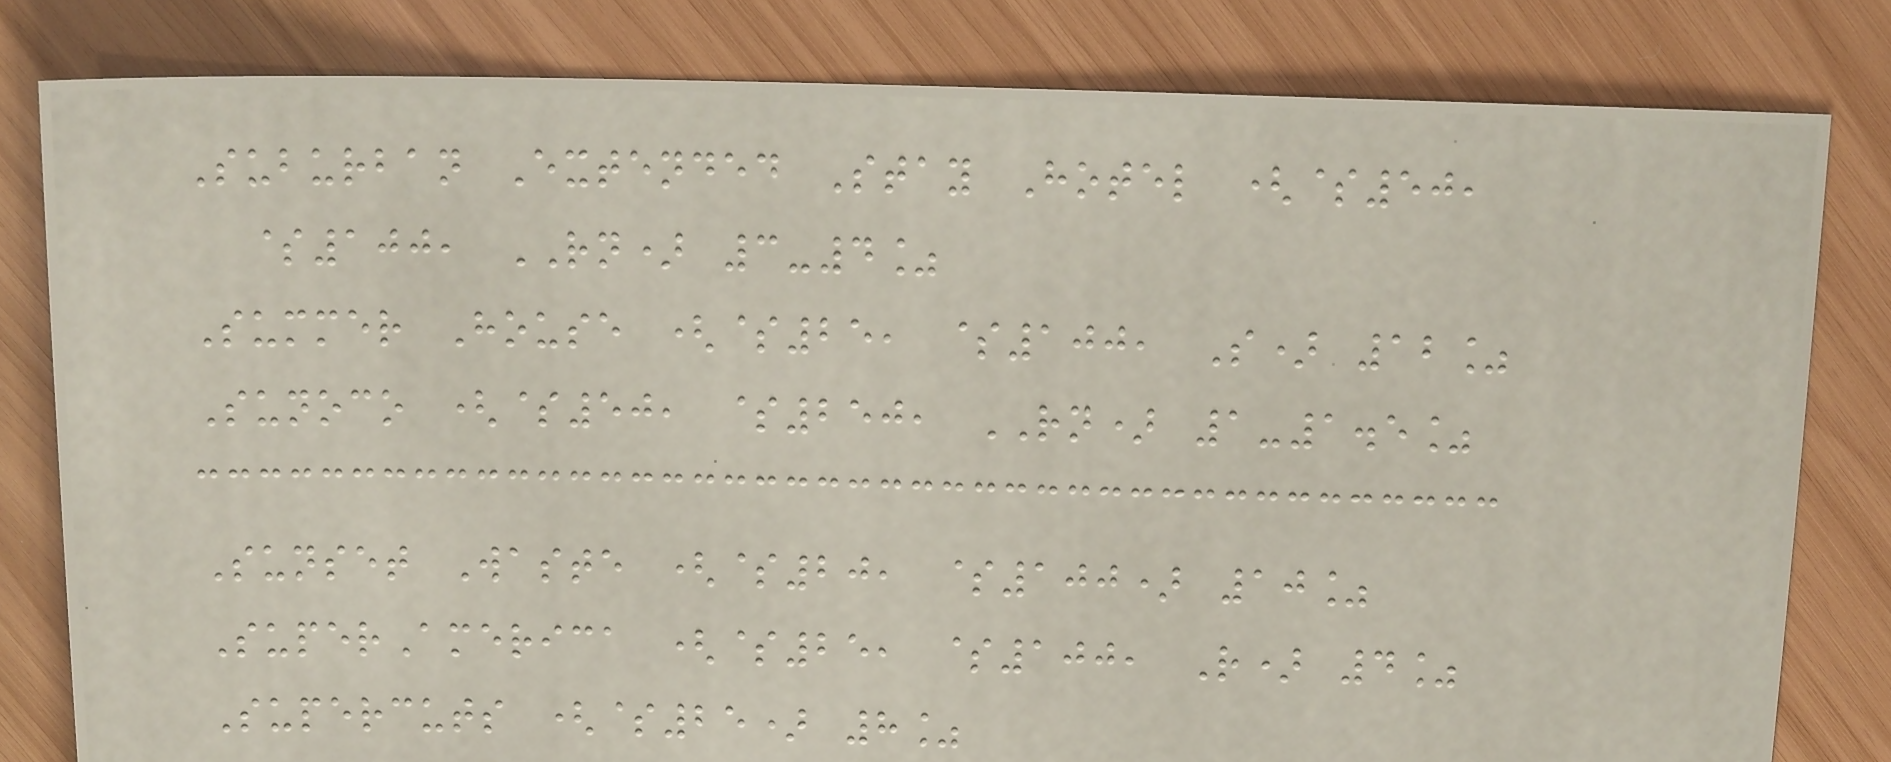Suburban Extended Stay Hotel ($50,
$100, RN) 3-4%
Summer House ($25, $100, S) 12%
Sunoco ($50, $250, RN) 1-1.5%
Sunset Waste ($20, $100) 10%
SuperAmerica ($25, $100, R) 4%
Supercuts ($25) 8%
